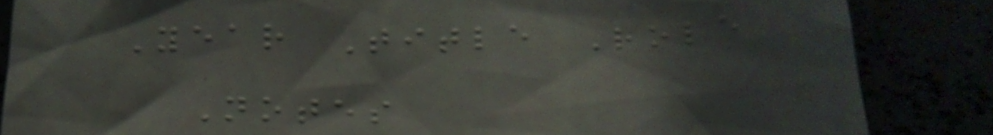Year Title Role
Notes
